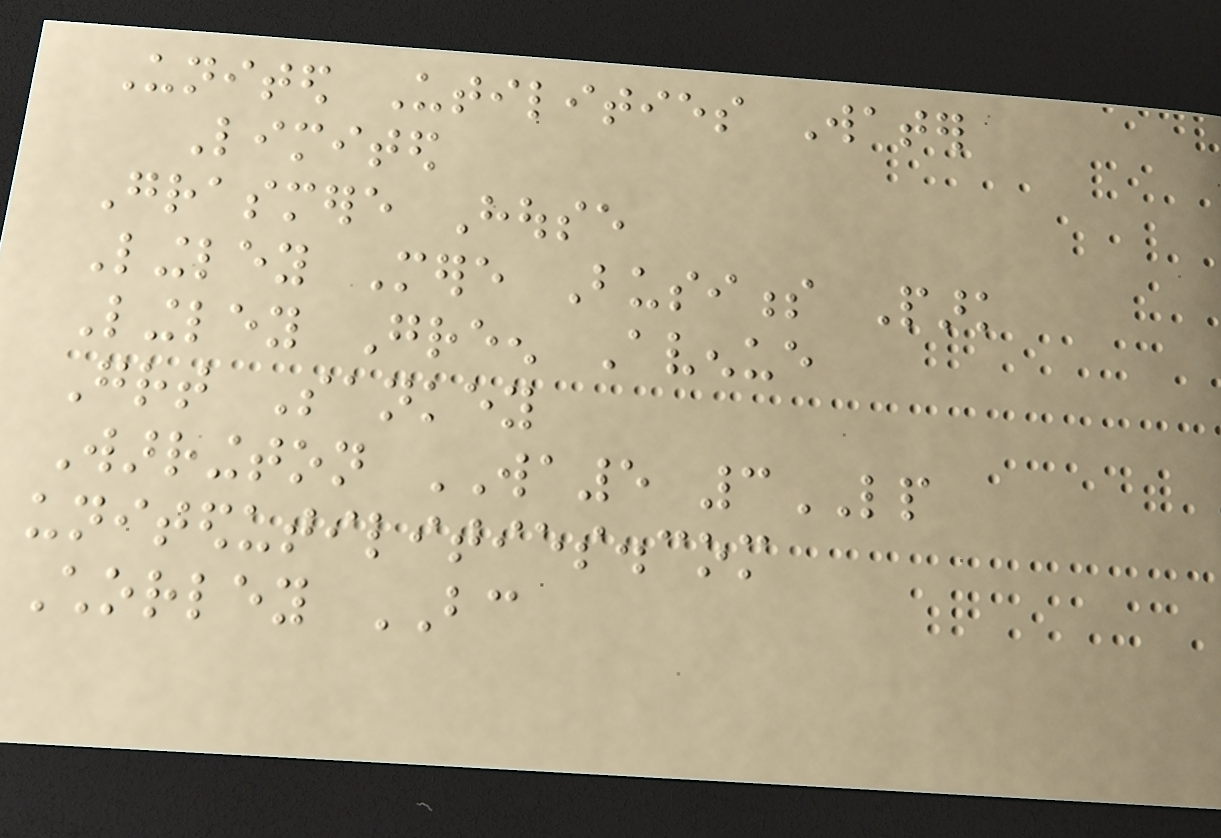United Utilities Water
Limited
Grasmere House
Lingley Mere Business Park
Lingley Green Avenue
Great Sankey
Warrington WA5 3LP
unitedutilities.com
Chorley BC
